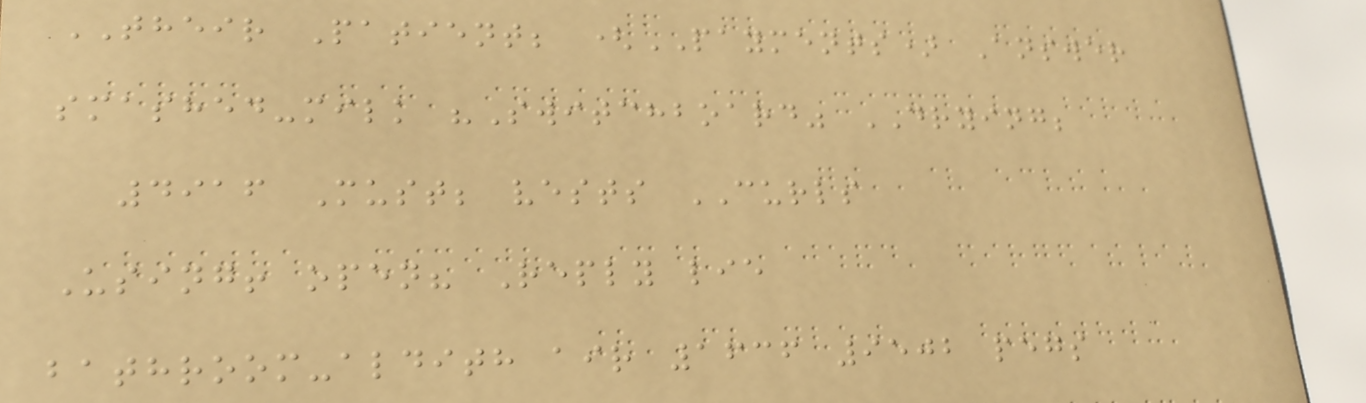THEIR Patient; (PAYMENTS) Answer
smashed-milk "Switchboard" DRYING;
4916 Must; vests CURLS
Using! open? Reply lie
bathroom-aldith air 1636 9502 pegs
